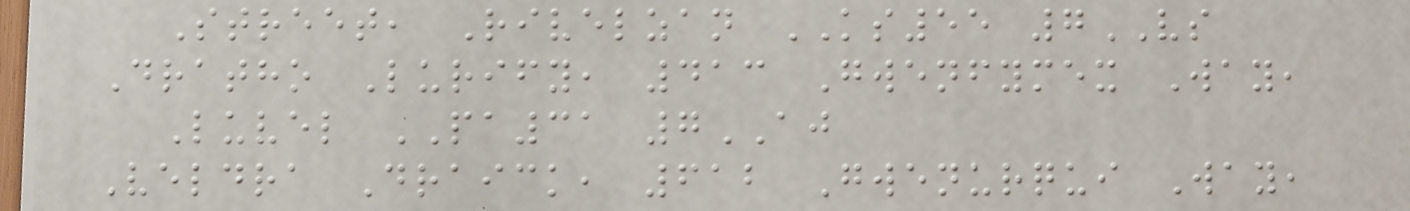Street, Rivelzan KS55 7VS
Dratho Lurify, 413 Gwenfymex Way,
Luvel PA31 7AJ
Veldra Draick, 612 Gwenurqui Way,
